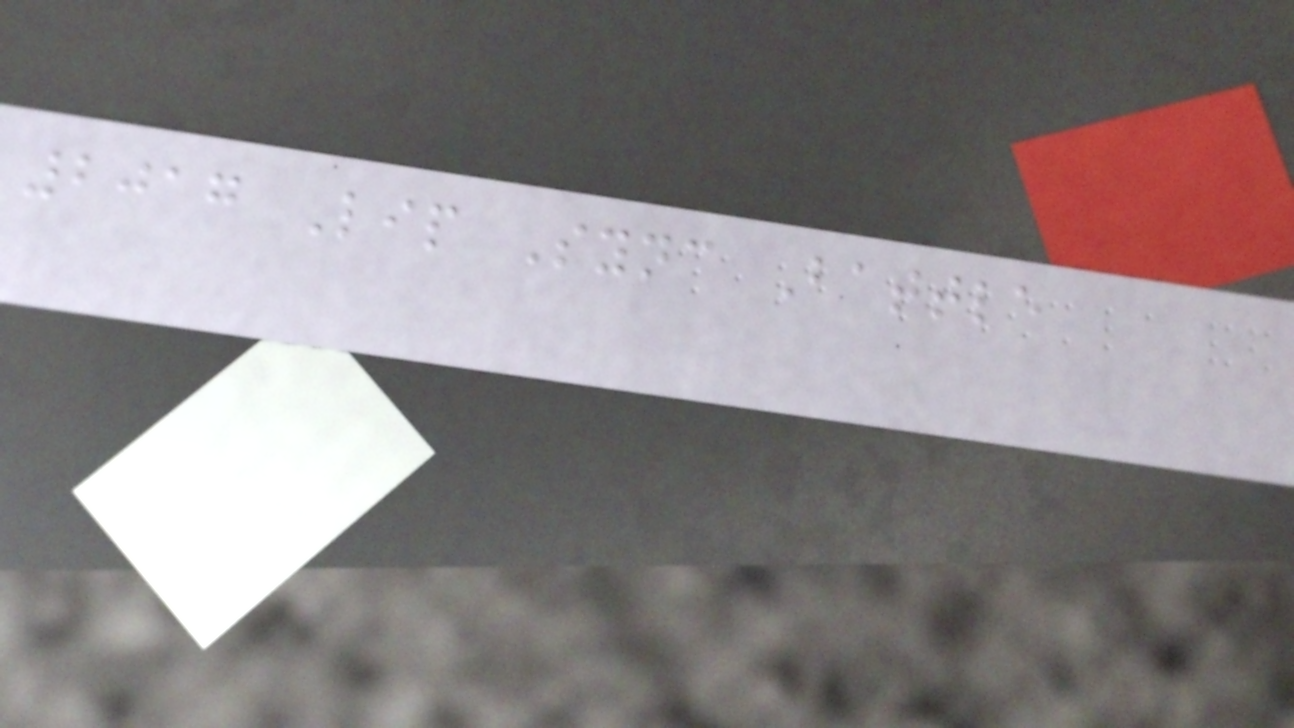2017 Lip Sync Battle
